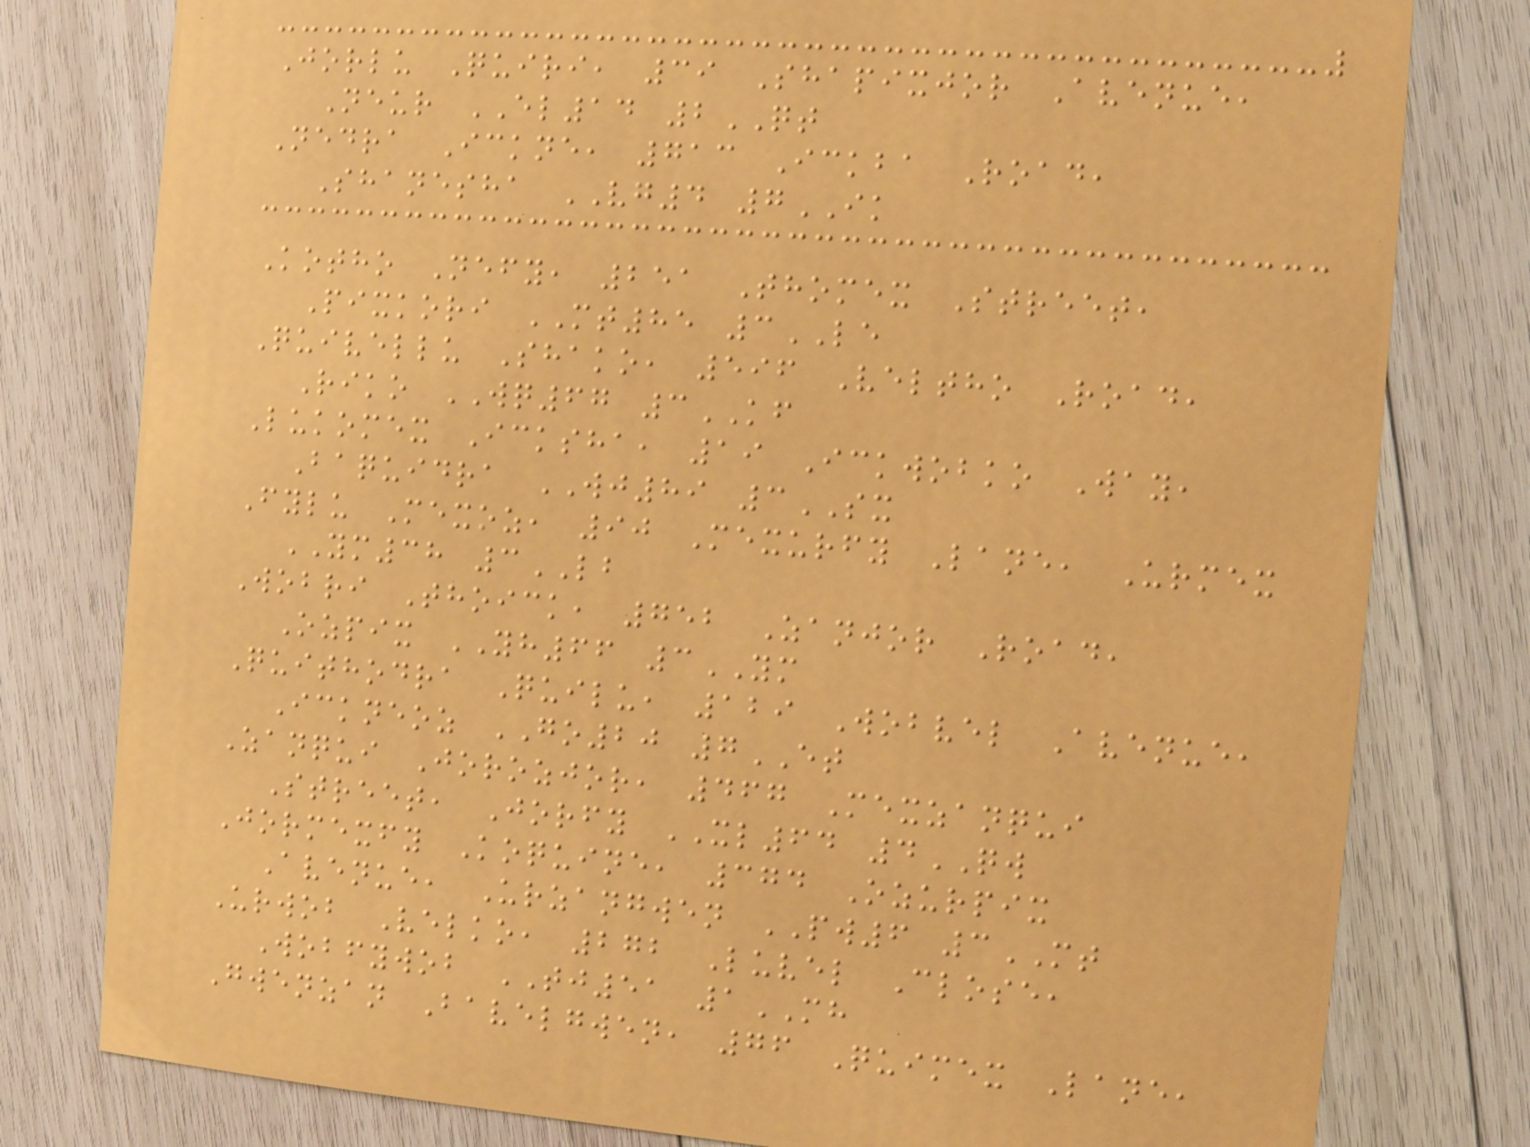Jorlu Quiri, 39 Shapixjor Avenue,
Neur EL14 2QT
Nedra Ickne, 713 Ickba Road,
Shanesha VG4 7IK
Kotho Nefy, 251 Thomex Street,
Pixkori MT85 3LE
Quivellu Shako, 596 Veltho Road,
Riko WQ67 3KF
Lukomex Icksha, 19 Ickwobko Way,
Baquidra WJ89 3SX
Fylu Mexoz, 90 Mexurfy Lane, Urmex
YM38 3LB
Wobri Thoick, 752 Zanjor Road,
Ozpix YH66 3YM
Quithodra Quilu, 129 Wobvel Avenue,
Ickneoz GO20 7ET
Zanqui Jorozjor, 467 Mexzanqui
Street, Jorfy XL64 4QW
Jormexfy Koquine, 374 Ozurpix
Avenue, Urzangwen PW6 3MT
Urwob Velko, 272 Luvel Close,
Wobfywob TJ51 1MH
Gwenzan Bavelgwen, 76 Quimex Lane,
